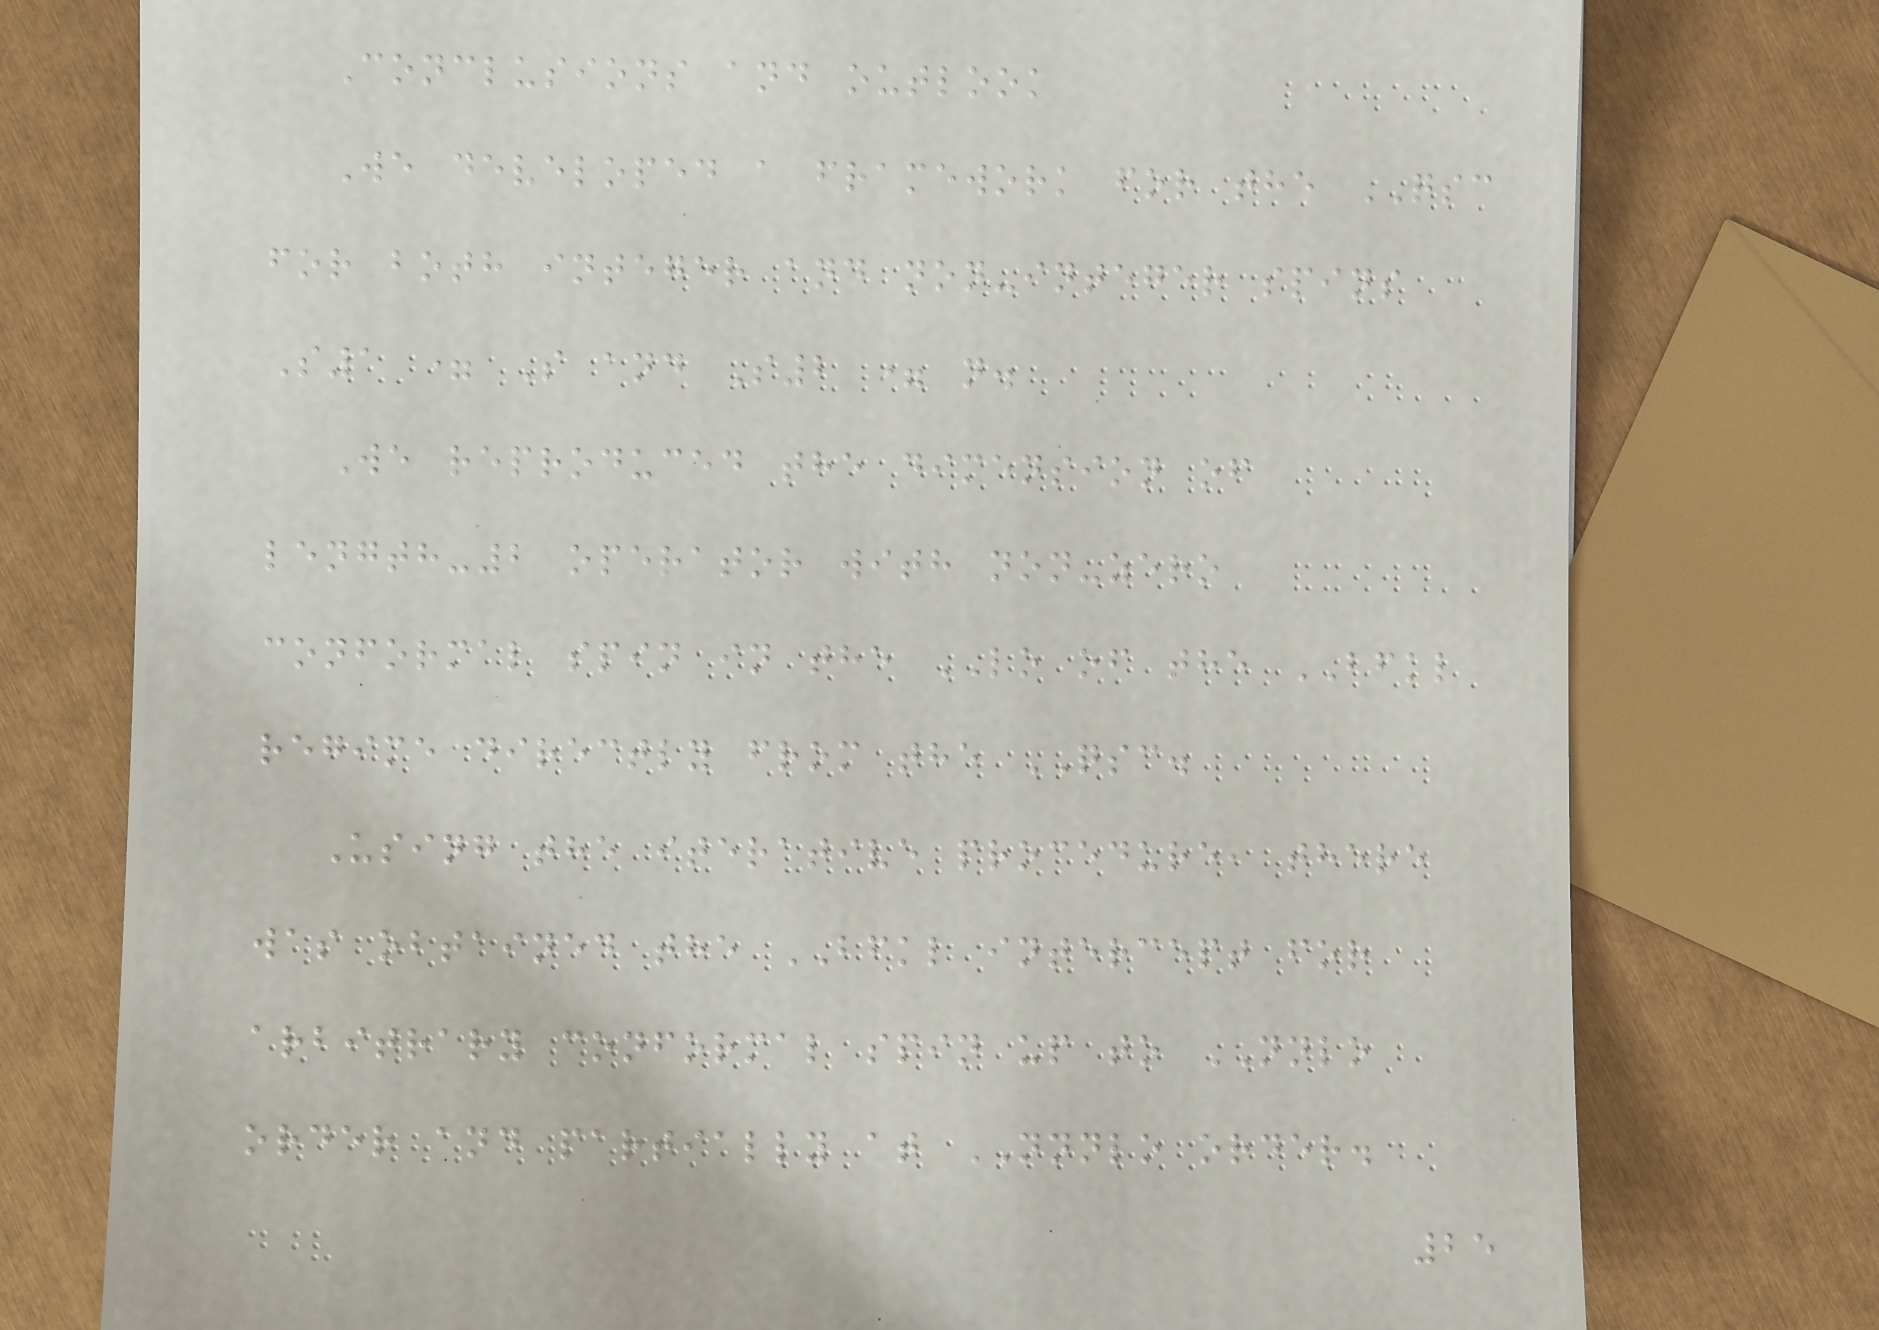Conclusions and outlook
We developed a framework for the QSC
for both integer and non-integer spins
S1 = S and S2 = n.
We reproduced the dimension of
length-2 operator with non-zero
conformal spin in the LO of the BFKL
regime directly from the QSC.
Using the iterative procedure, there
was obtained the BFKL intercept for
arbitrary conformal spin up to NNLO
order and partially at NNNLO order.
25
